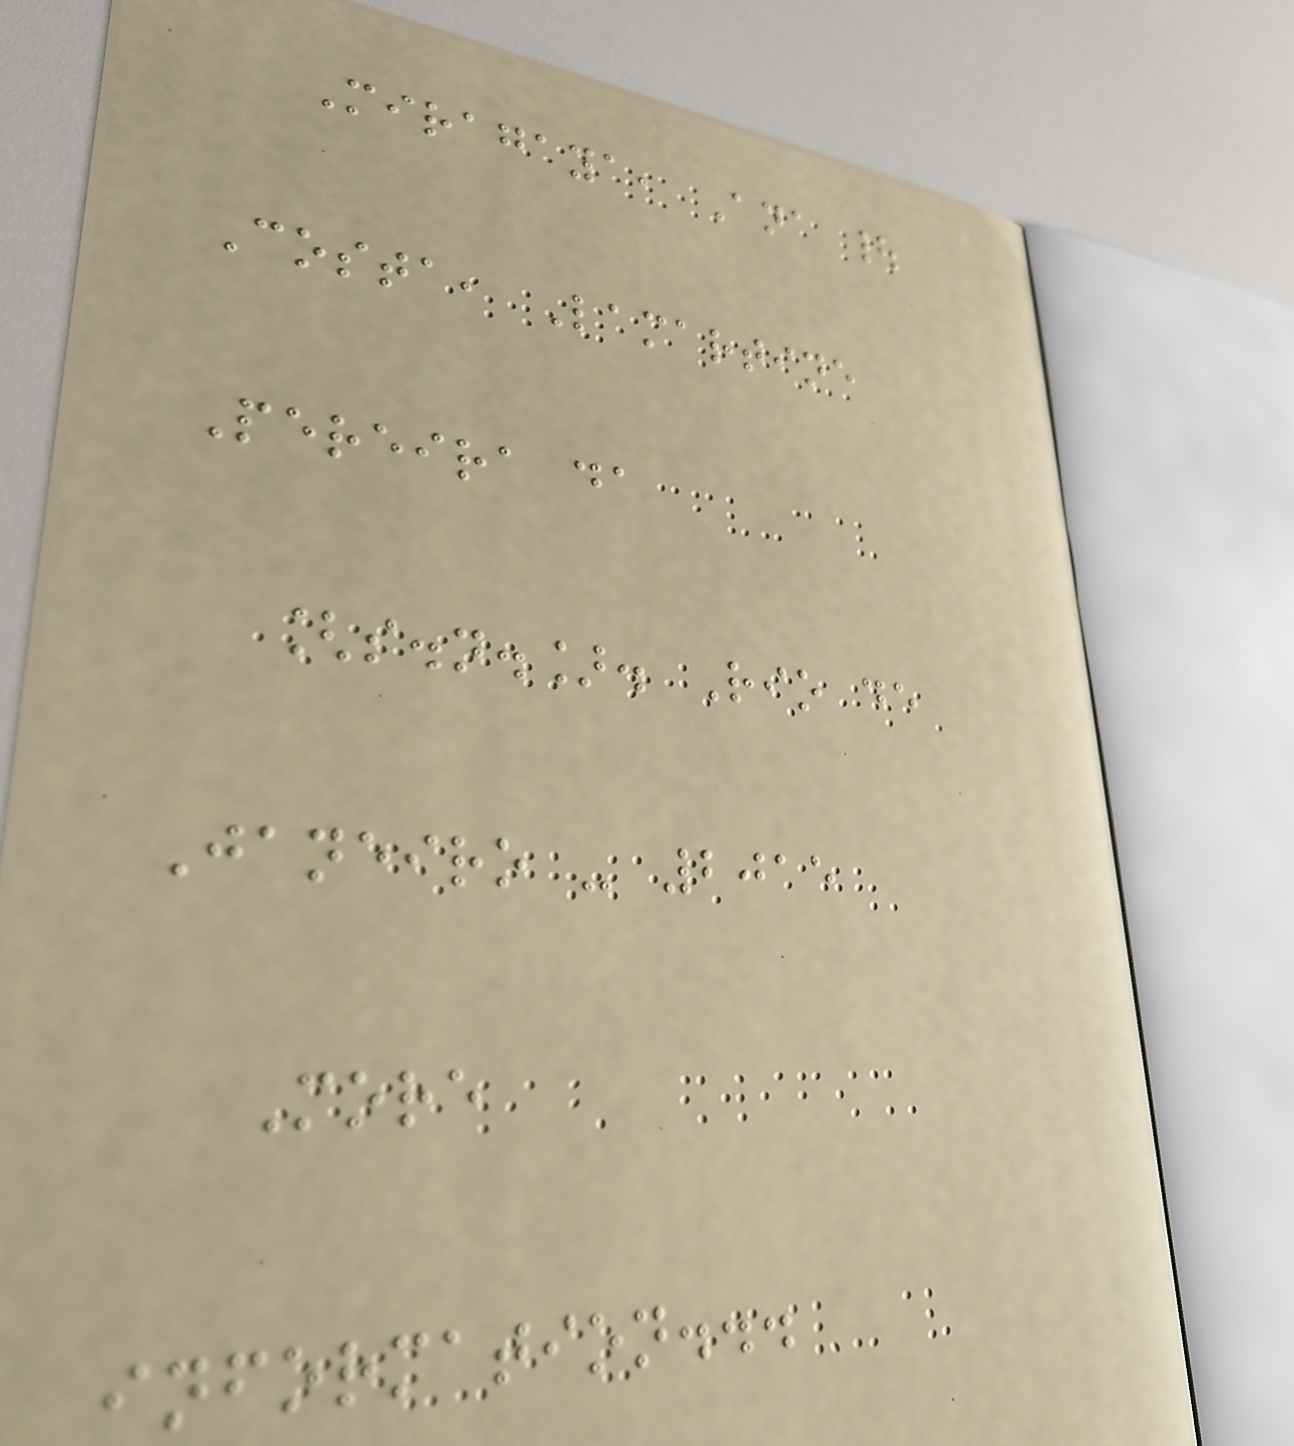Miragaya, Ana |
Costa, Lamartine
Pereira da
[s.n.]. Rio de
Janeiro - 2015
More
information...
